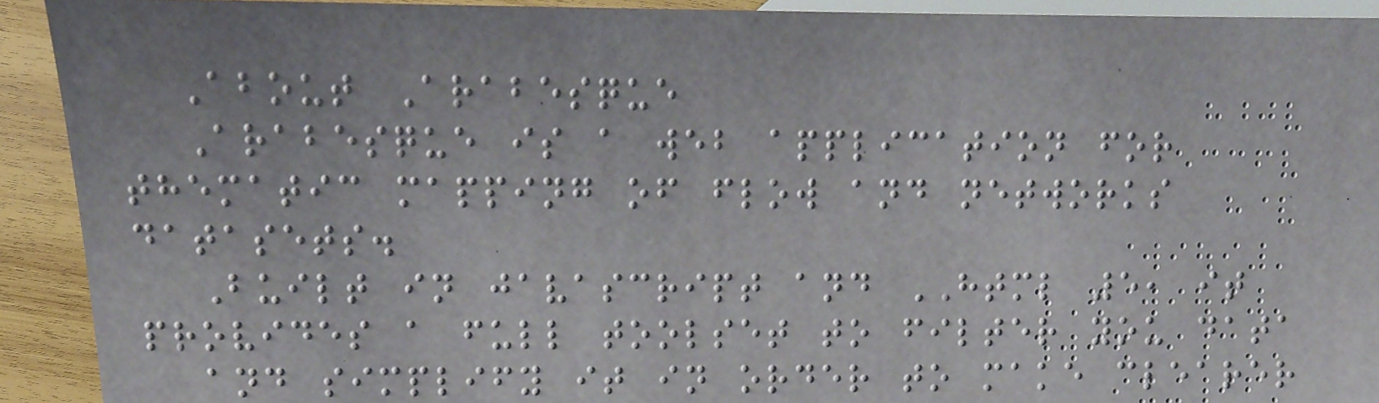About Arabesque
Arabesque is a web application for
thematic mapping of flow and networks
datasets.
Built in javascript and HTML 5, it
provides a full toolset to filter you data
and simplify it in order to make clearer
